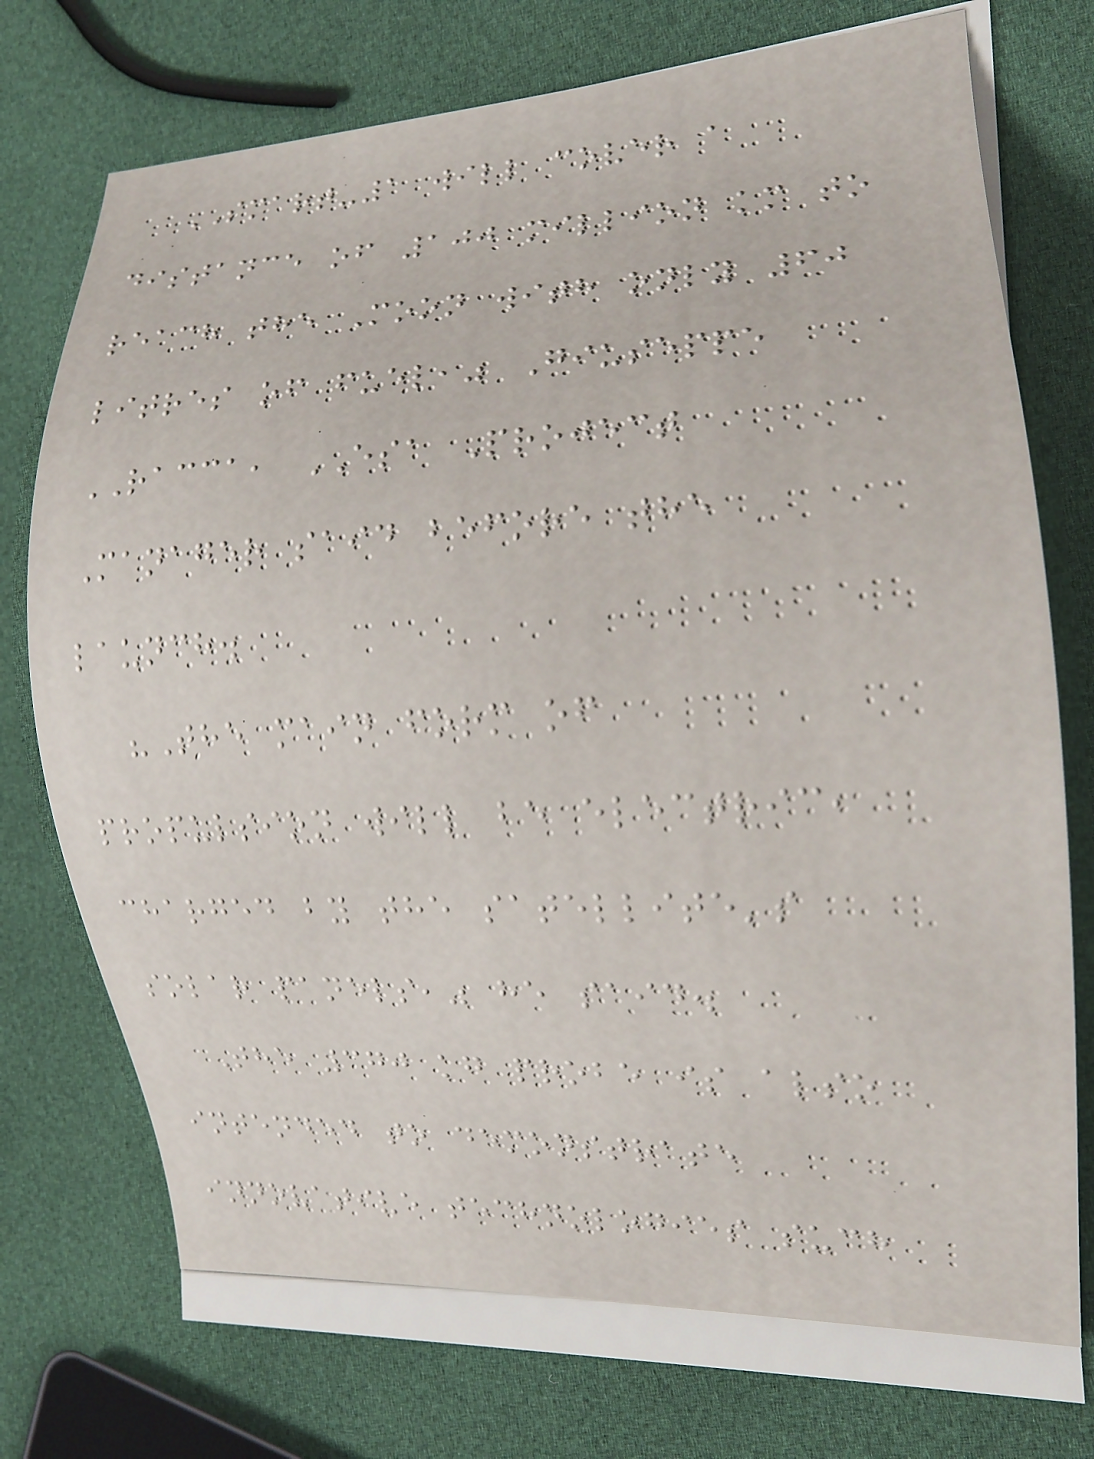SMART-1 will cover a
distance of 100 million km to
reach the Moon with only 60
litres of fuel," Giuseppe
RACCA, ESA Project
Manager said before the
launch.
"The main form of
propulsion will be electric,
charged by the satellite's
solar panels," he said.
The 370 kg probe is also
intended to demonstrate
innovative technologies such
